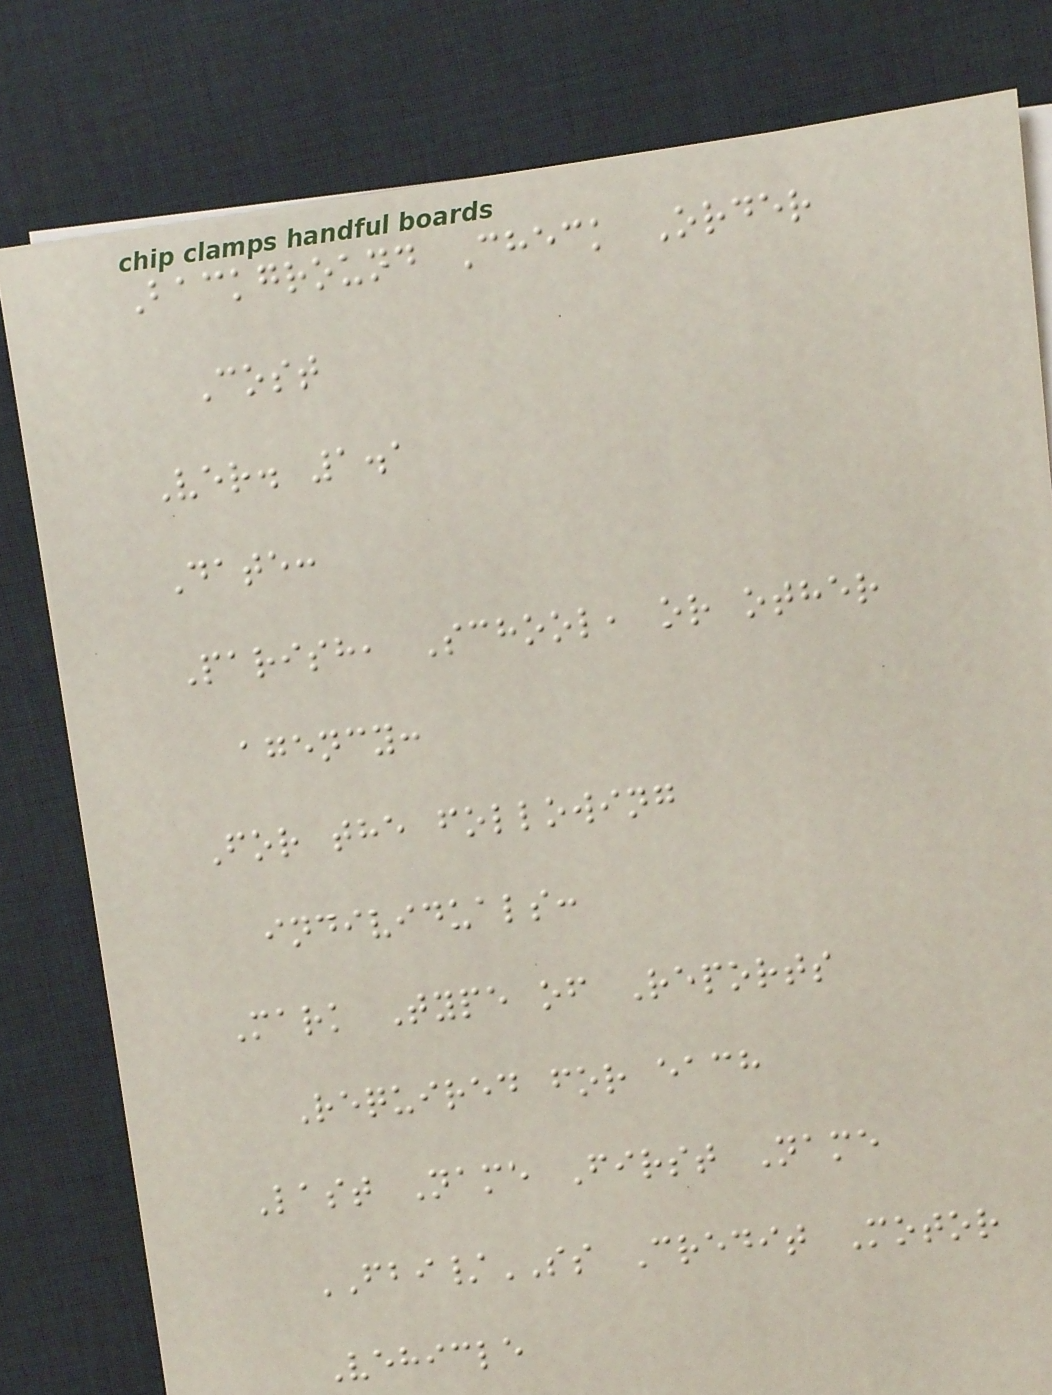Background Check Order
Cost
Ver. 1.1
Date:
Parish, School, or other
agency:
For the following
individuals:
Mark Type of Reports
Required for each
Last Name First Name
FBI/SS Credit Motor
Vehicle
